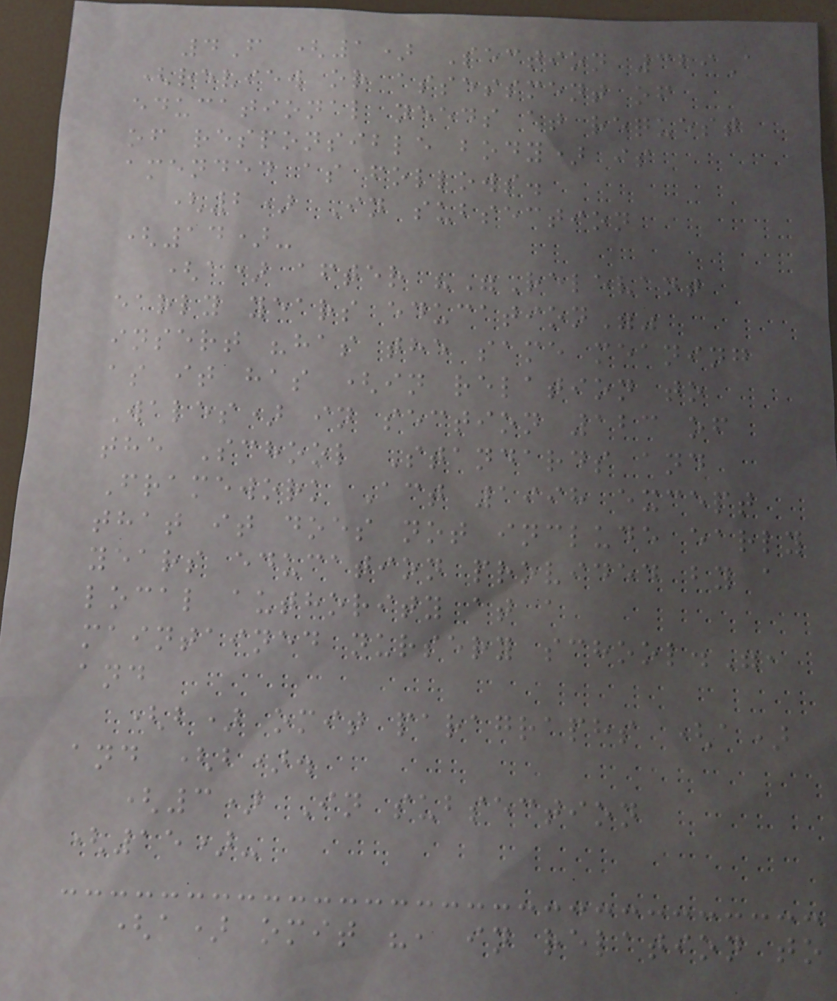4F (1) Section 329A
(review or assessment of
educational needs at request
of responsible body) is
amended as follows.
(2) In subsection
(14)-
(a) after ""Relevant
early years education""
insert "has the same meaning
as it has (in relation to
Wales) in section 123 of
the School Standards and
Framework Act 1998 except
that it does not include early
years education provided by a
local authority at a
maintained nursery school.",
and
(b) omit paragraphs (a)
and (b).
(3) In subsection
(15)-
(a) omit ", in relation to
